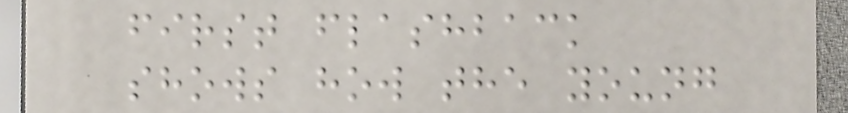first flashback
shows how the young
